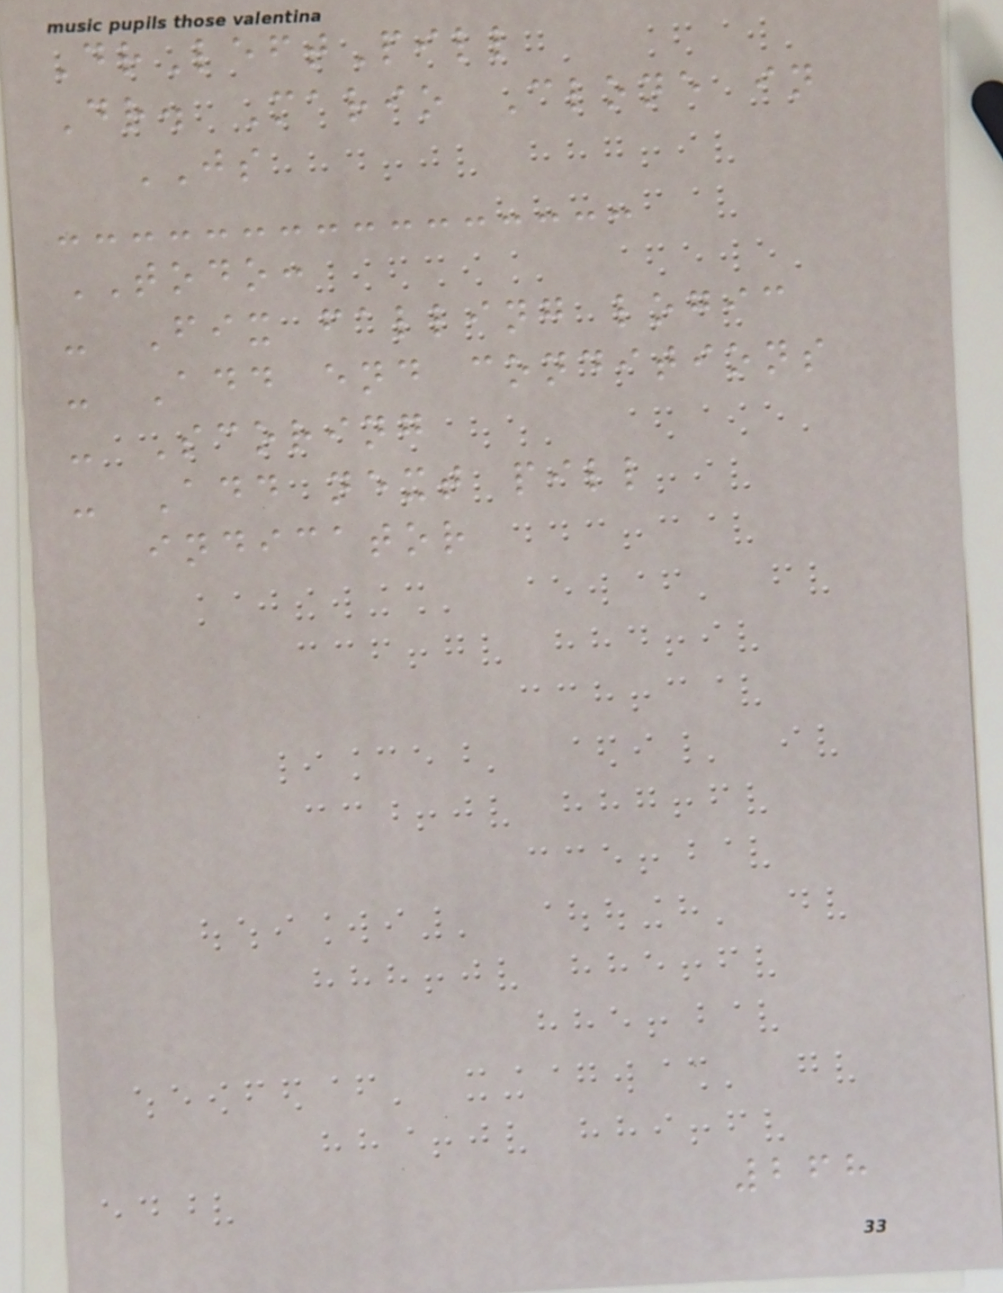DrLeftPill
Dr. Mario Clone in
JS
TODO:
- Fix falling logic
- Add end conditions
- Scoring
- Add next pill
indicator
268
